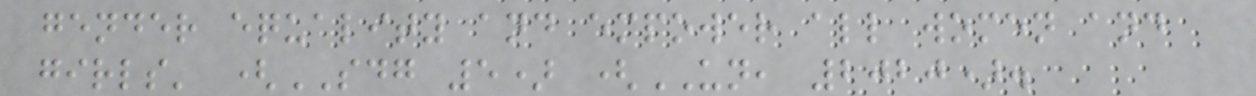gender equality and empower all women and
girls' (SDG 5) (UN, 2020).
